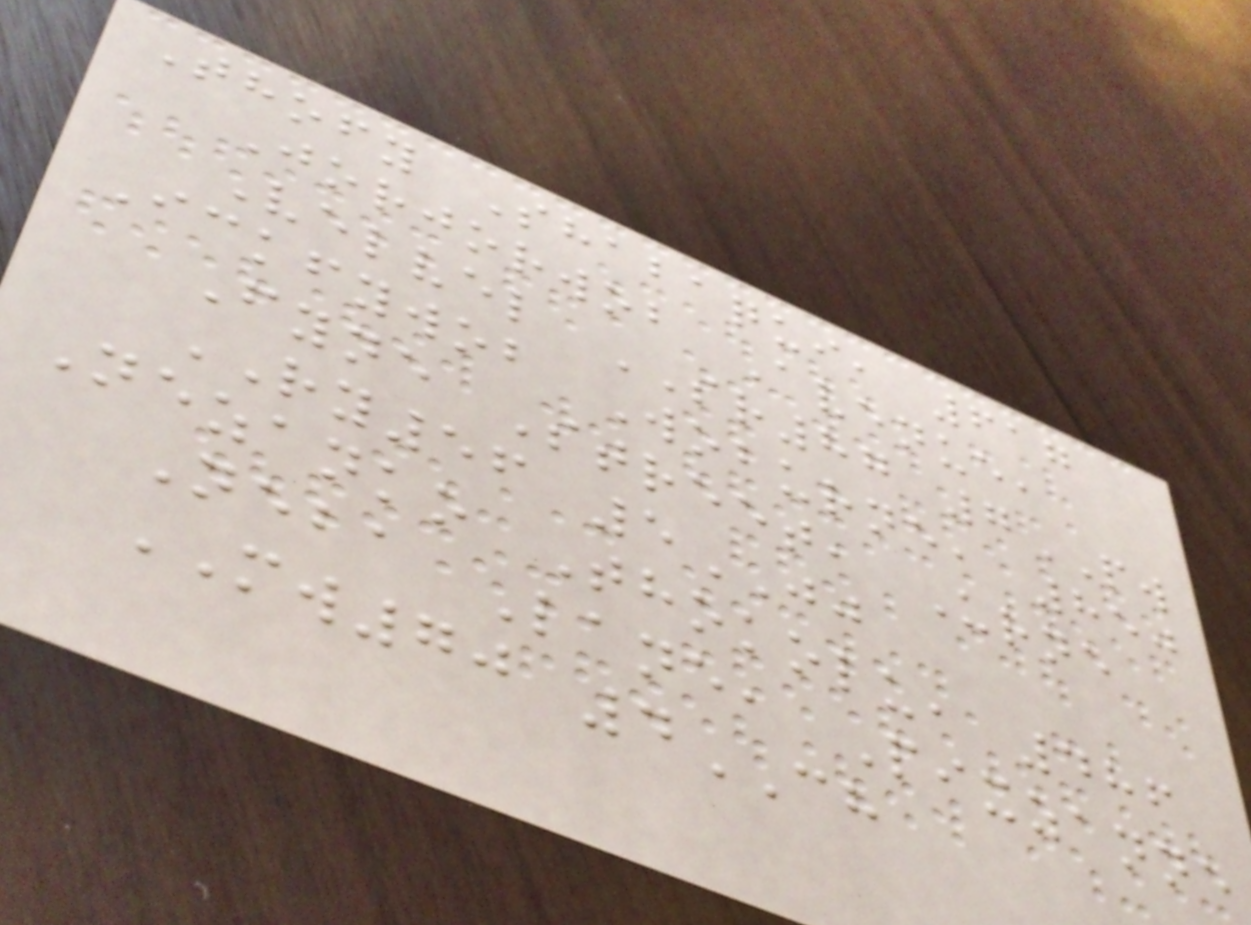Thofy Shabaqui, 617
Jorjorwob Avenue,
Velvel SR87 7PW
Ickfywob Woburne, 850
Fyne Street, Urne
RY56 5JJ
Nezanko Thokolu, 486
Neba Lane, Pixzanne
MW70 4CH
